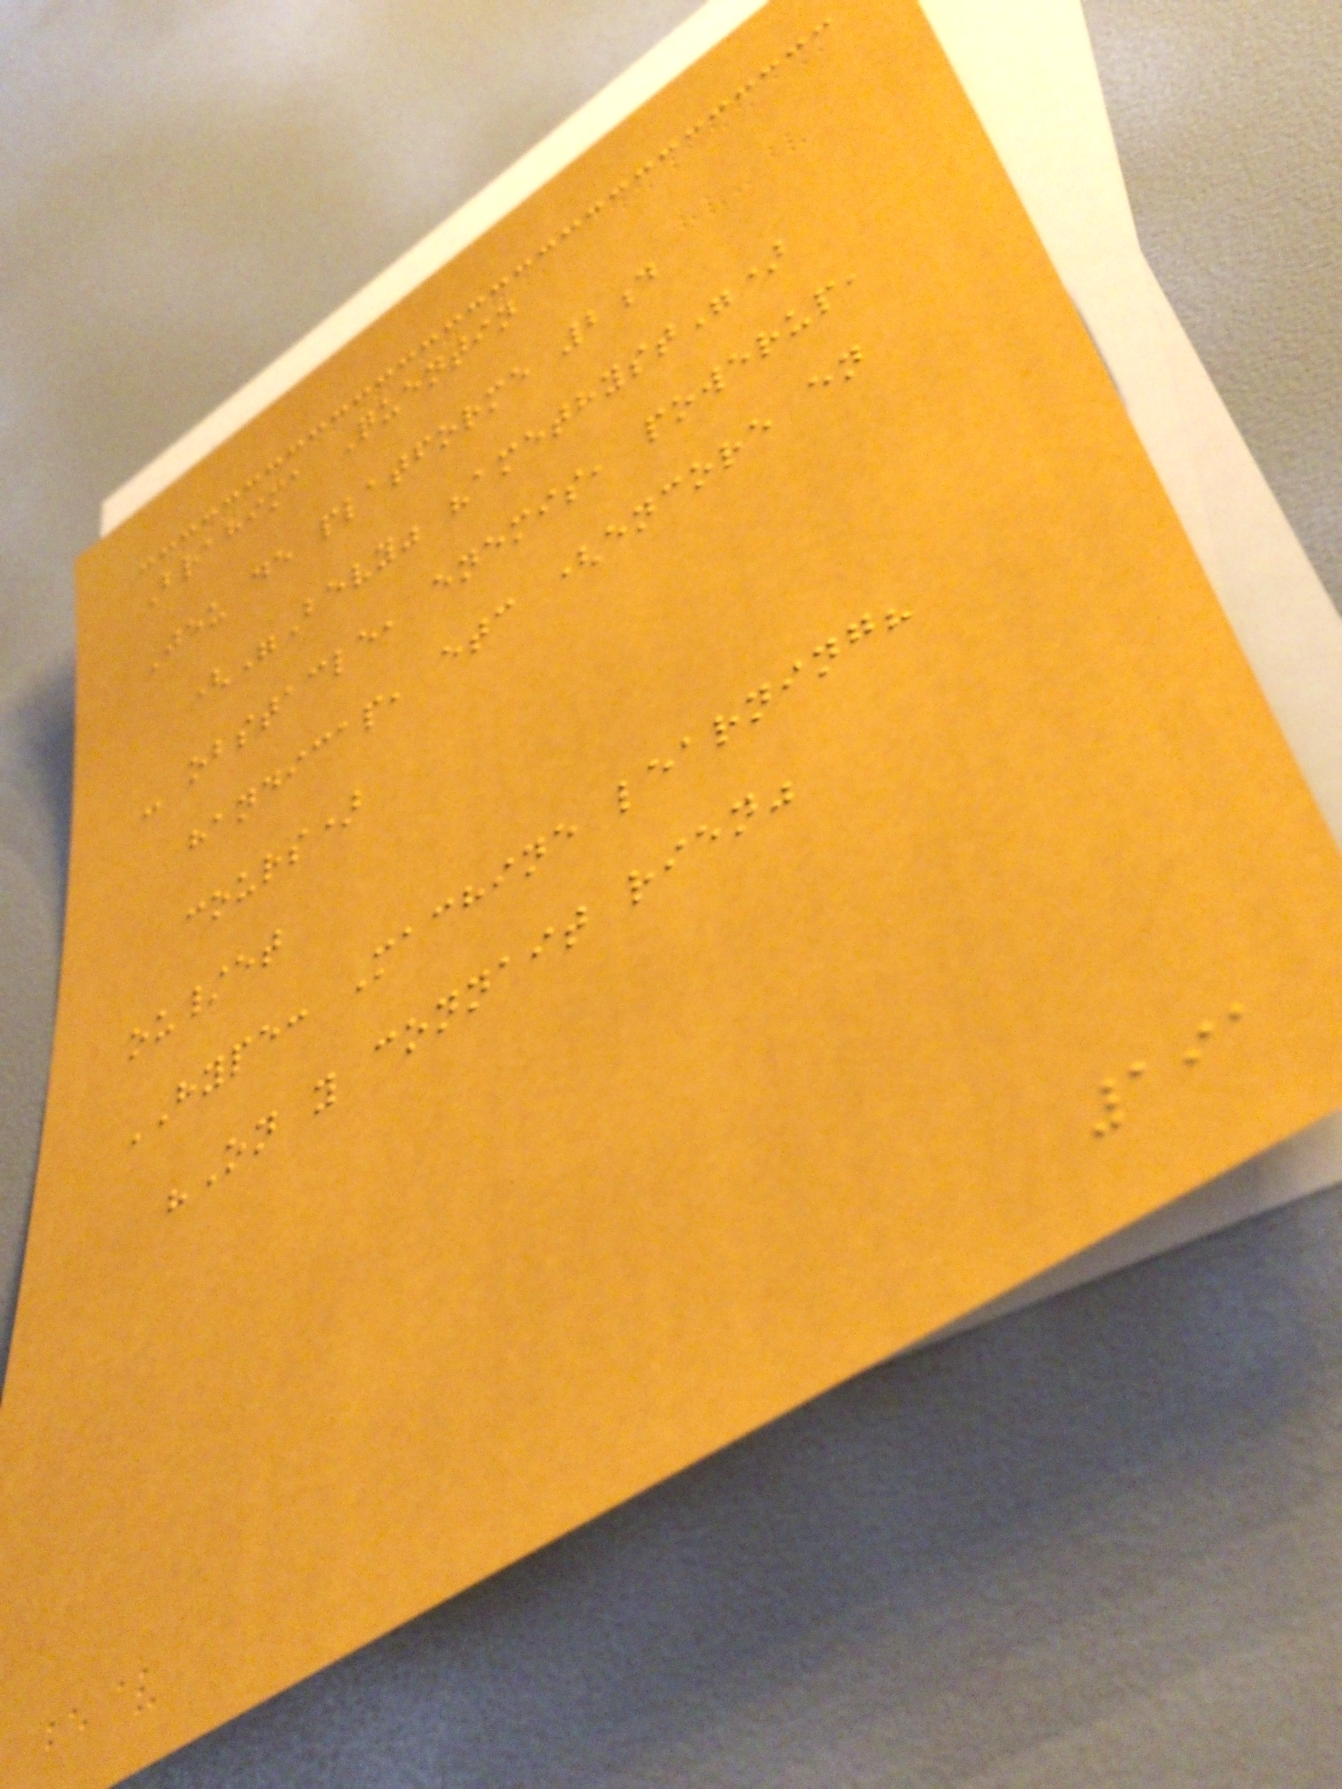Brahima Quentin
Jeu de platforme 2d
("Bevy" "amethyst")
- obstacle, enemis, powerup,
handicap, etc (encore en
cours)
ou/et
HYPE: Machine learning?
"On y connait rien"
191
